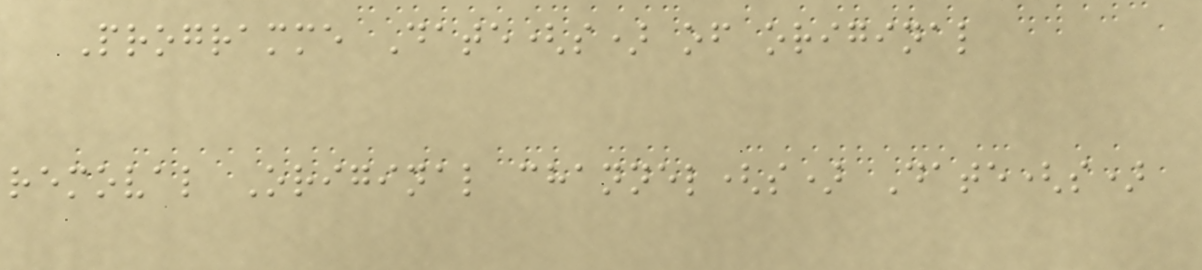Programme Date(s) of original
removal Original channel(s) Date(s)
